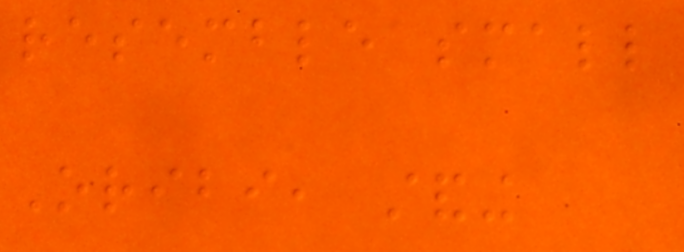resemble small
Oribi, standing
